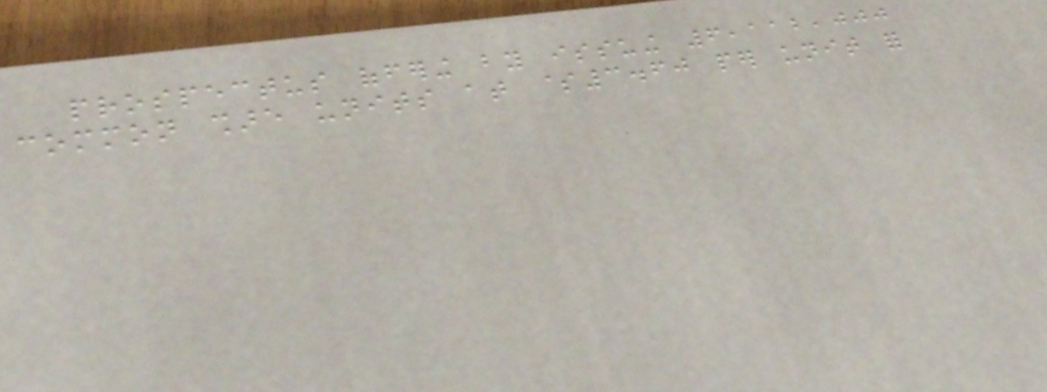prospectus offering by issuing 6,112,000
common share units at $3.60 per unit for
